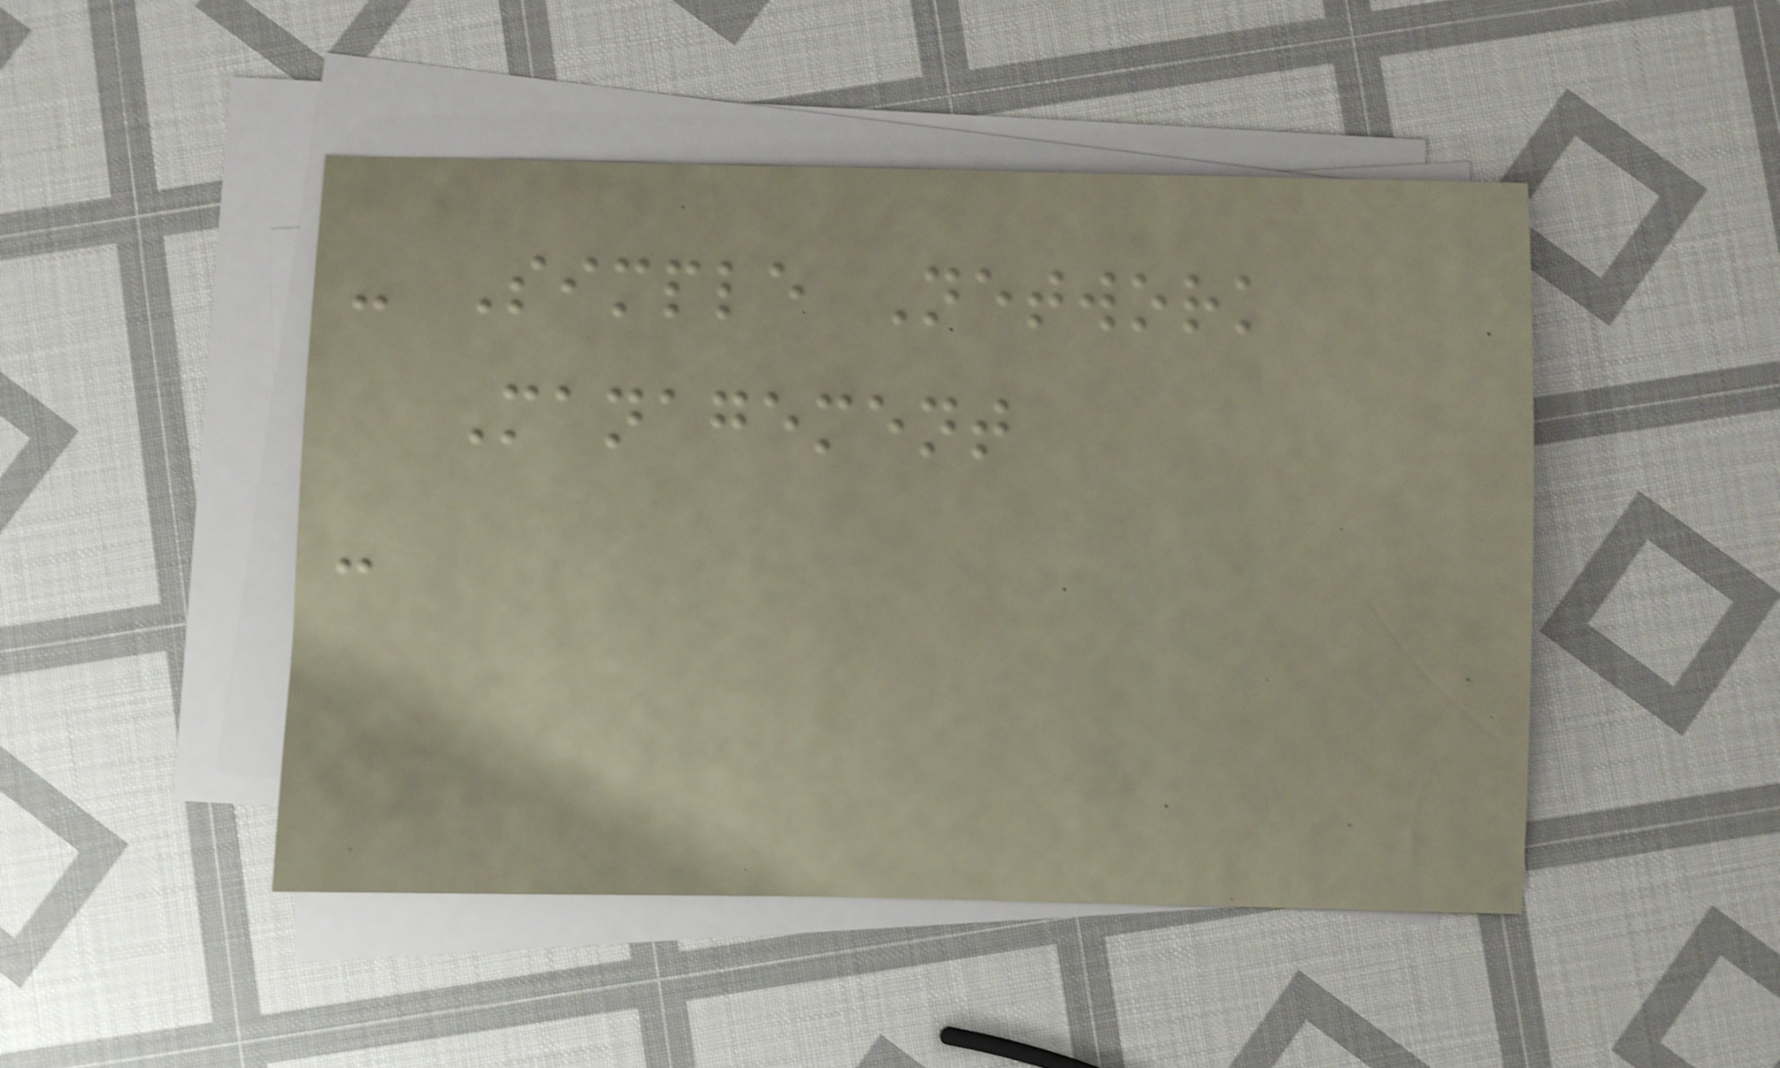- Simple Network
Management
-
